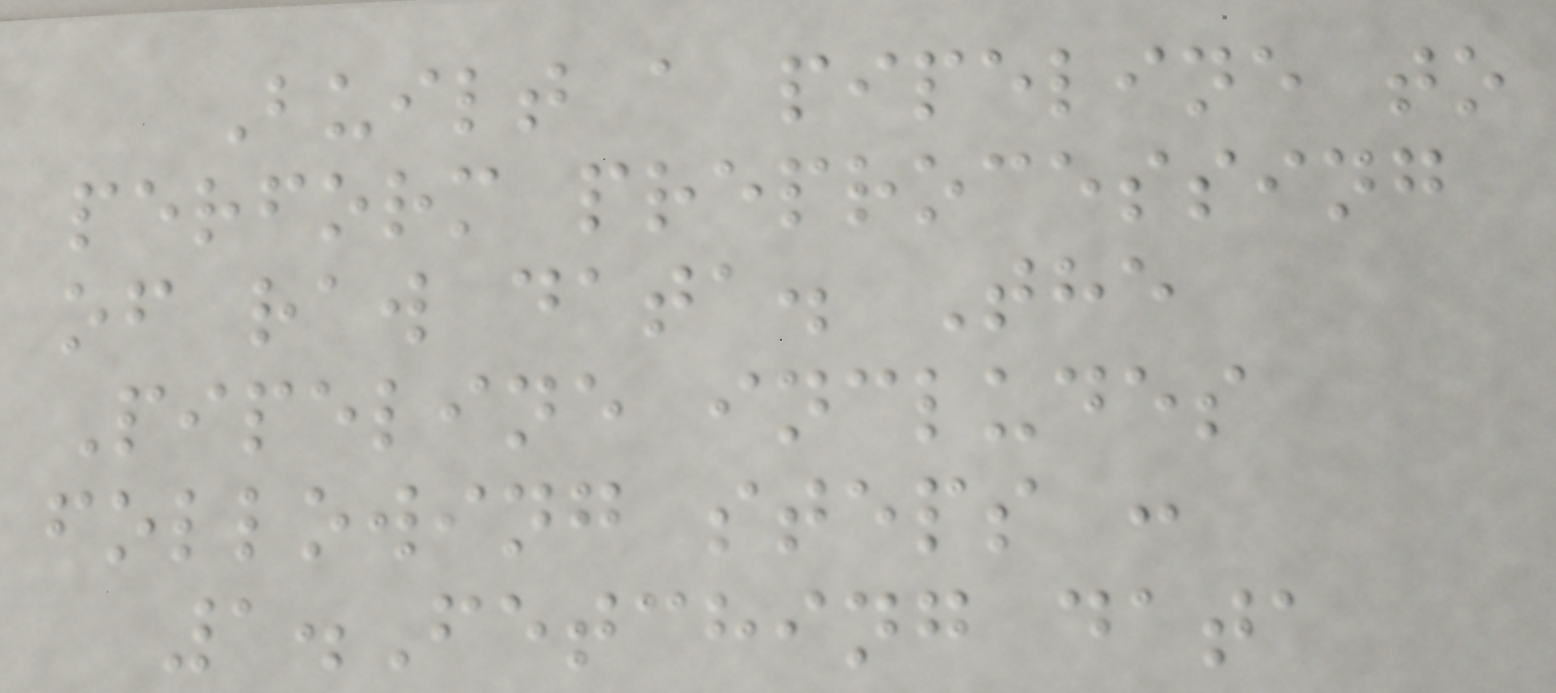Built a pipeline to
perform preprocessing
of raw data. The
Pipeline includes
following steps :
1.Fetching data
